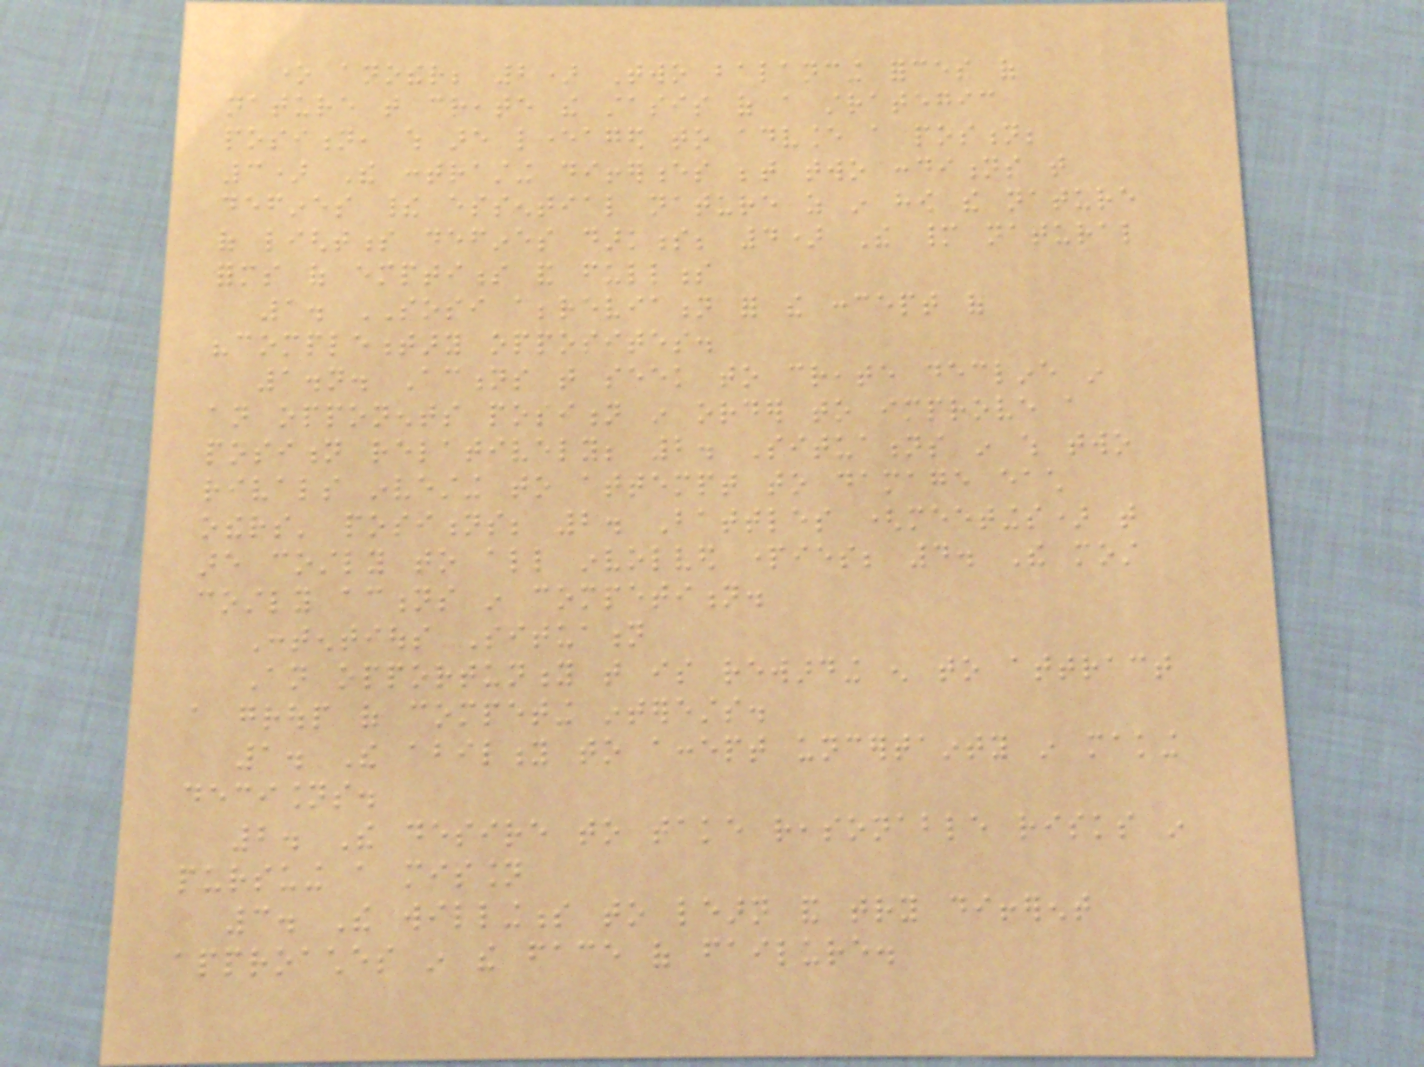one another; 2) Two balancing forces of
nature that create the stasis of a strategic
position, which are leveraged to advance a postion;
3) The contrasting differences between two conditions that
defines their essential nature as in how the nature
of lightness defines darkness; 4) The many natural
forms of emptiness and fullness
1. SOSI abbreviation for the concept of
"complementary opposites.
1.n. Actions that seek to create decline in
an opponents position in order to improve a
position relatively; 2. Situations in which two
rivals investing to attempt to damage each
others' positions; 2. Battles (meetings) that
are costly to all involved parties; 4. The most
costly actions in competition.
Contentious Situation
An opportunity that is rewarding enough to attract
a group of competing interests.
1. The ability to accept uncertainty in making
decisions.
2. The desire to take reasonable risks in
pursuing a mission
3. The willingness to learn and try different
approaches in the face of failure.
